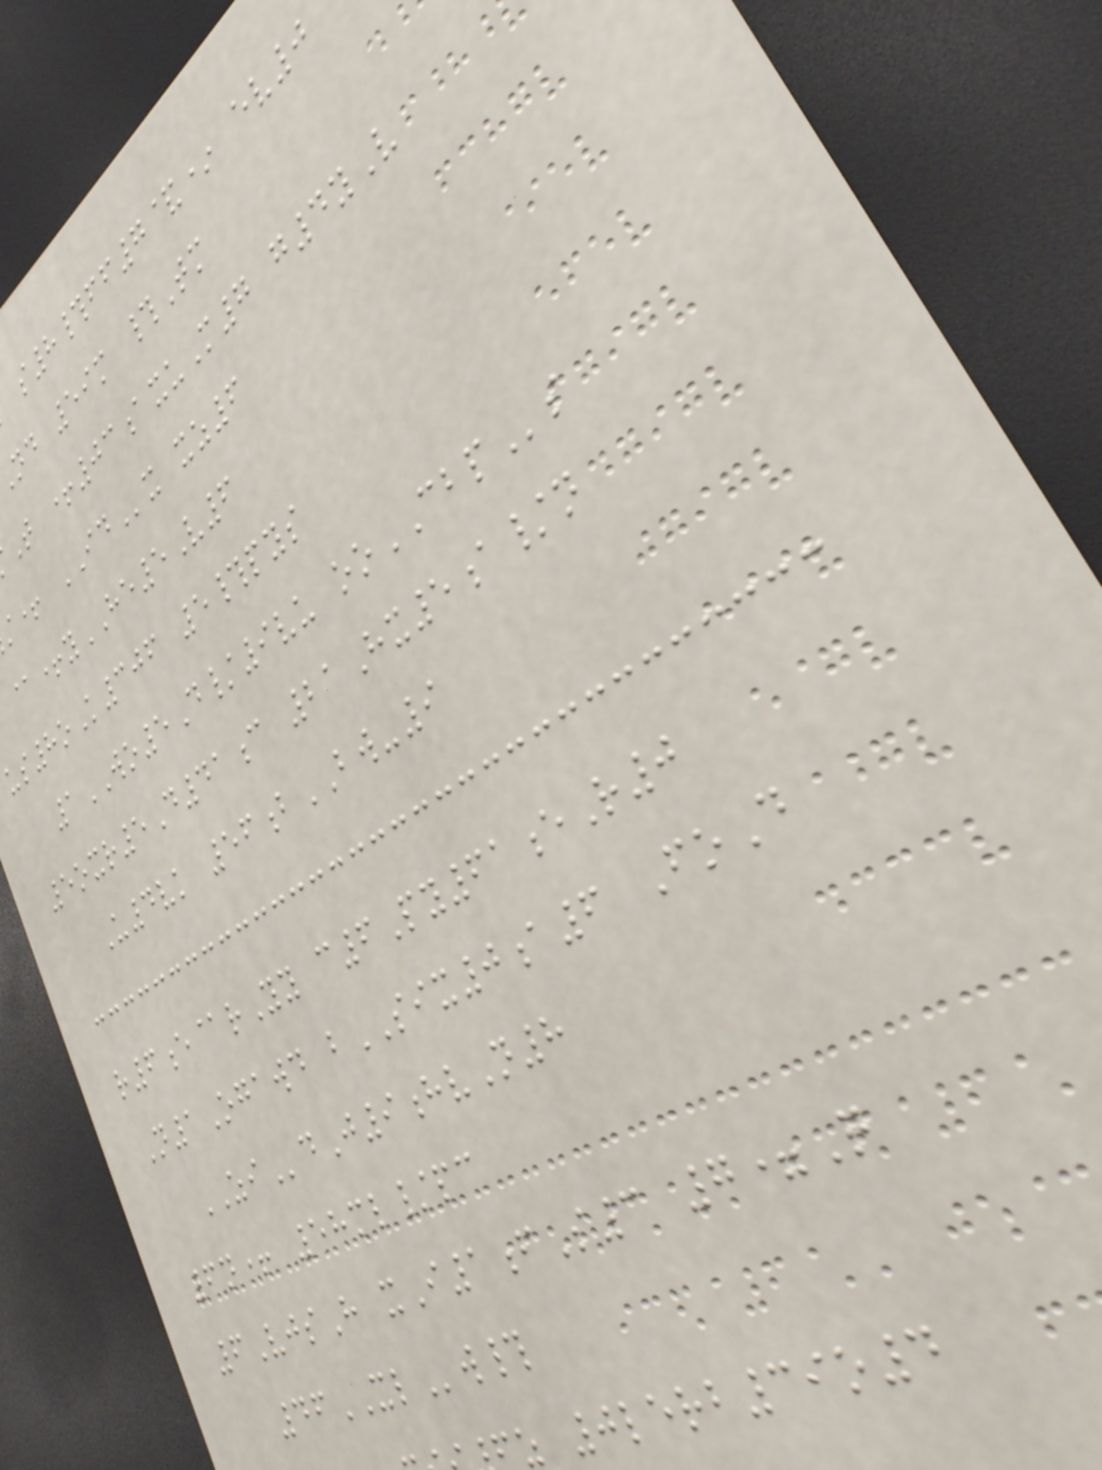s8#ff7&* ev0
nd 59m #Tm
T +03axuM7 g4yV
+ IDx xz6
@+yHE5V6
us8oK306 5#pys
1WO5D/9vu ooCBPs
5oxr5D41c 21Hx5a/n
U4vk 56bBW-9
r6e@rYy c6Py61eR0
N1Ogawd bSIX0a6 FoD
ZIdJ9hvN8
6n+ 58ml/pc
6VjsH xI1fS3 7=Q
46XLw#
z 0lerb39o4
